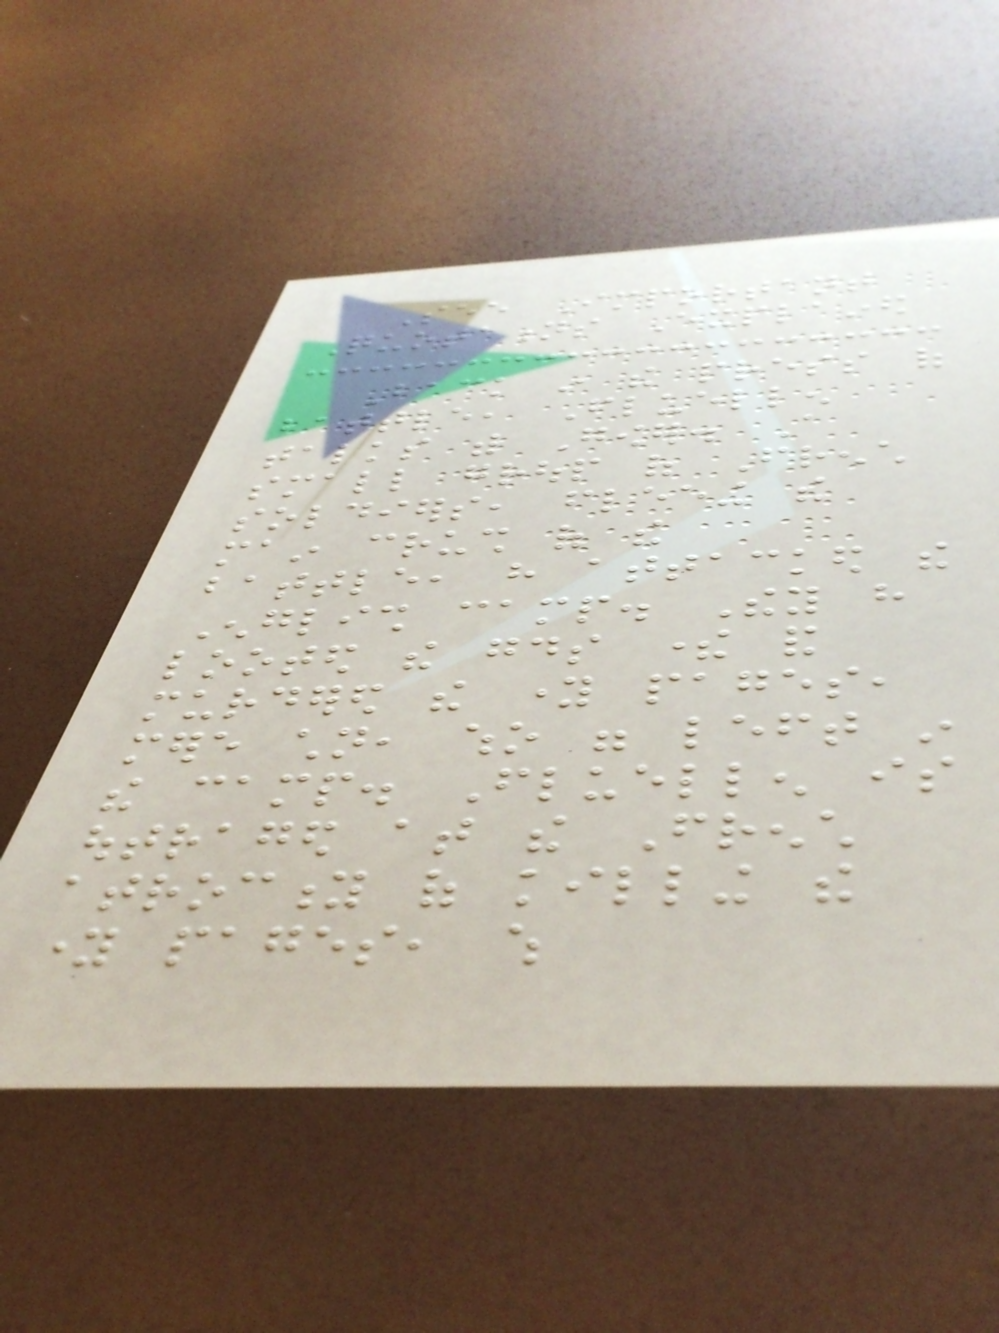See Important
Quotations Explained
Back in the press of
battle, Fluellen
talks with Gower. A
small group of French
soldiers, fleeing the
main crush of the
battle, have attacked the
English camp. They have
looted the goods there and
murdered the young pages,
mere children, who were left in
the camp. Fluellen is
outraged at the French
atrocity of killing the
young pages, which
